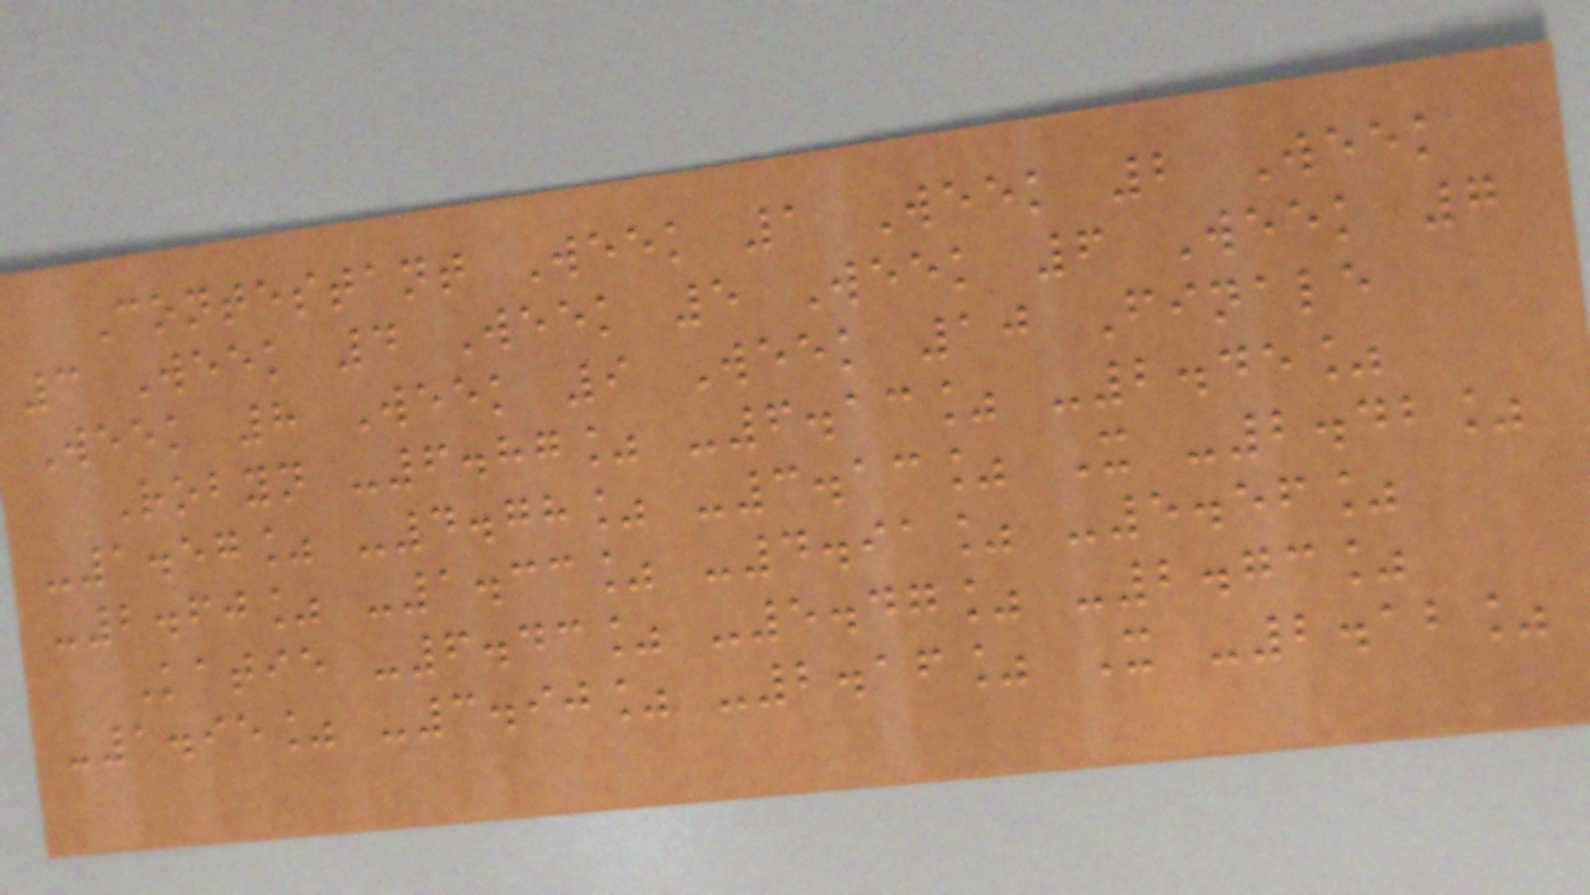Contestant Week 1 Week 2 Week
3 Week 4 Week 5 Week 6 Week 7
Week 8 Week 9 Week 10 Finale
Robyn -6.87% -6.13% -2.45%
-1.57% -4.78% -3.13% X -2.42%
-2.60% -1.33% -4.91% -5.56%
Katie -6.43% -5.47% -2.73%
-1.95% -3.90% -2.16% X -2.12%
